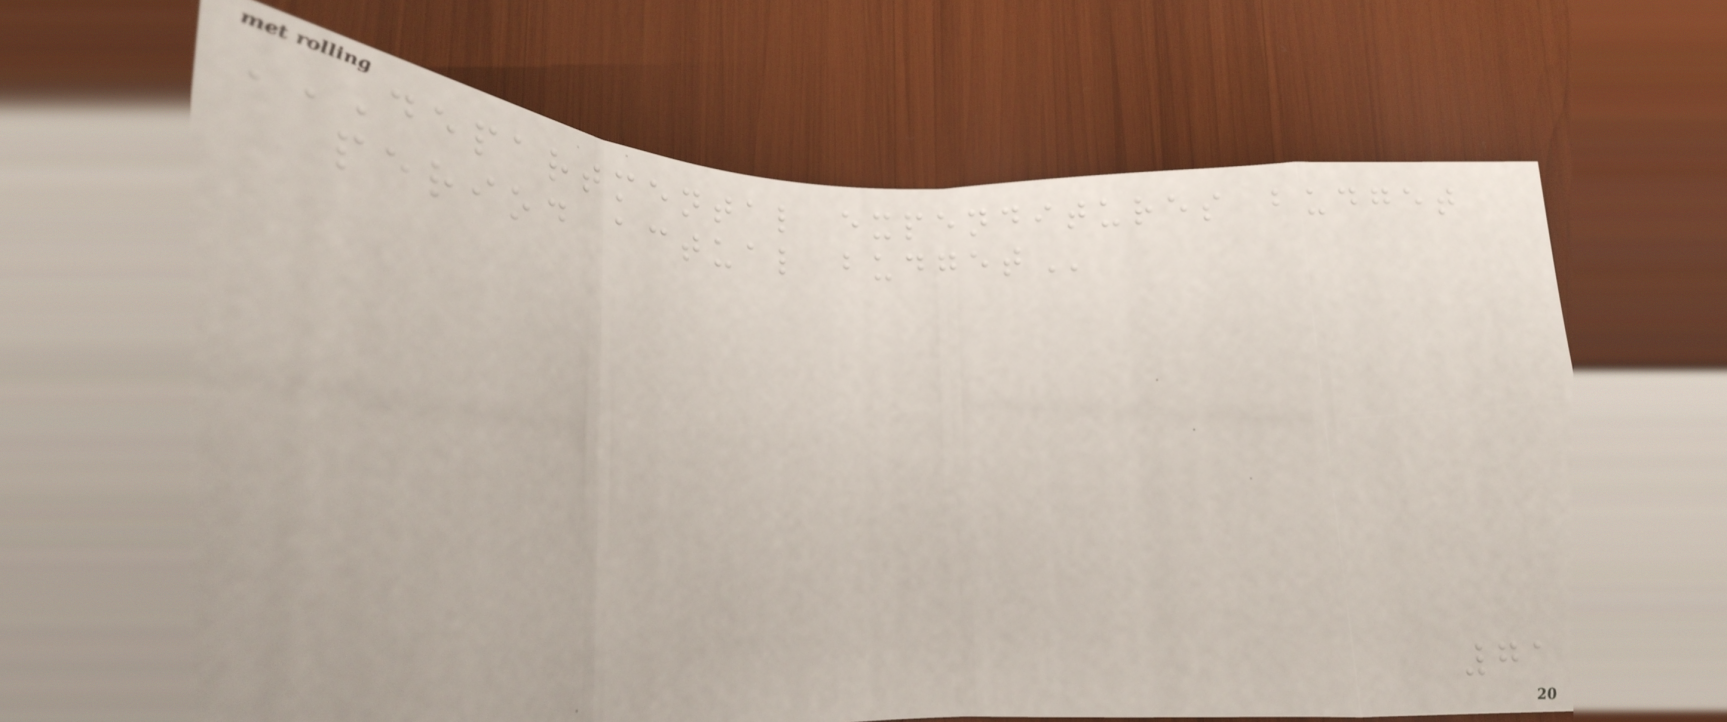DEPARTMENTAL EXPENDITURES BUDGET
PERIOD ACTUAL BUDGET
71
